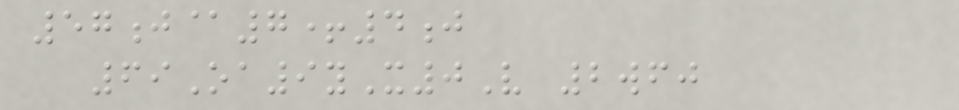57j@7+4j
69Oa9yX0V 2wfj
